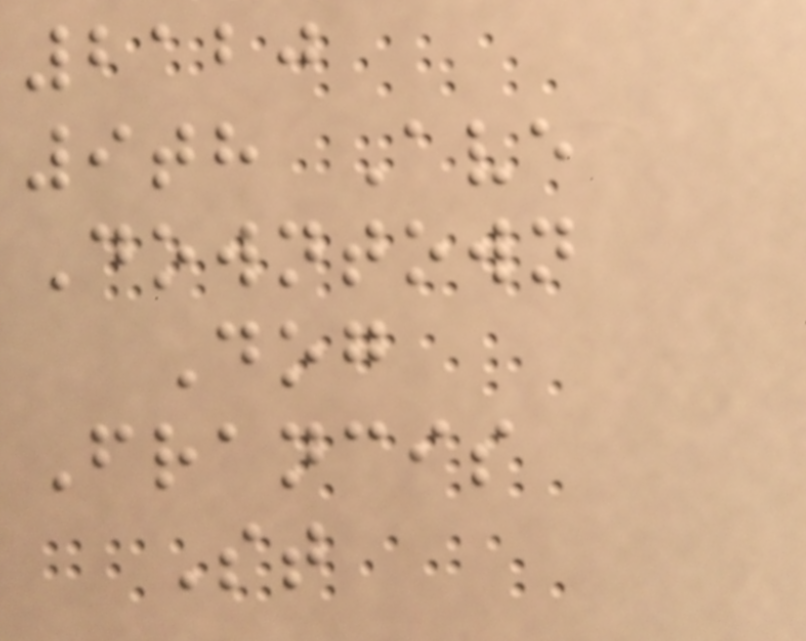2120
9th Ave
Downtown
Dog
Francis
St
